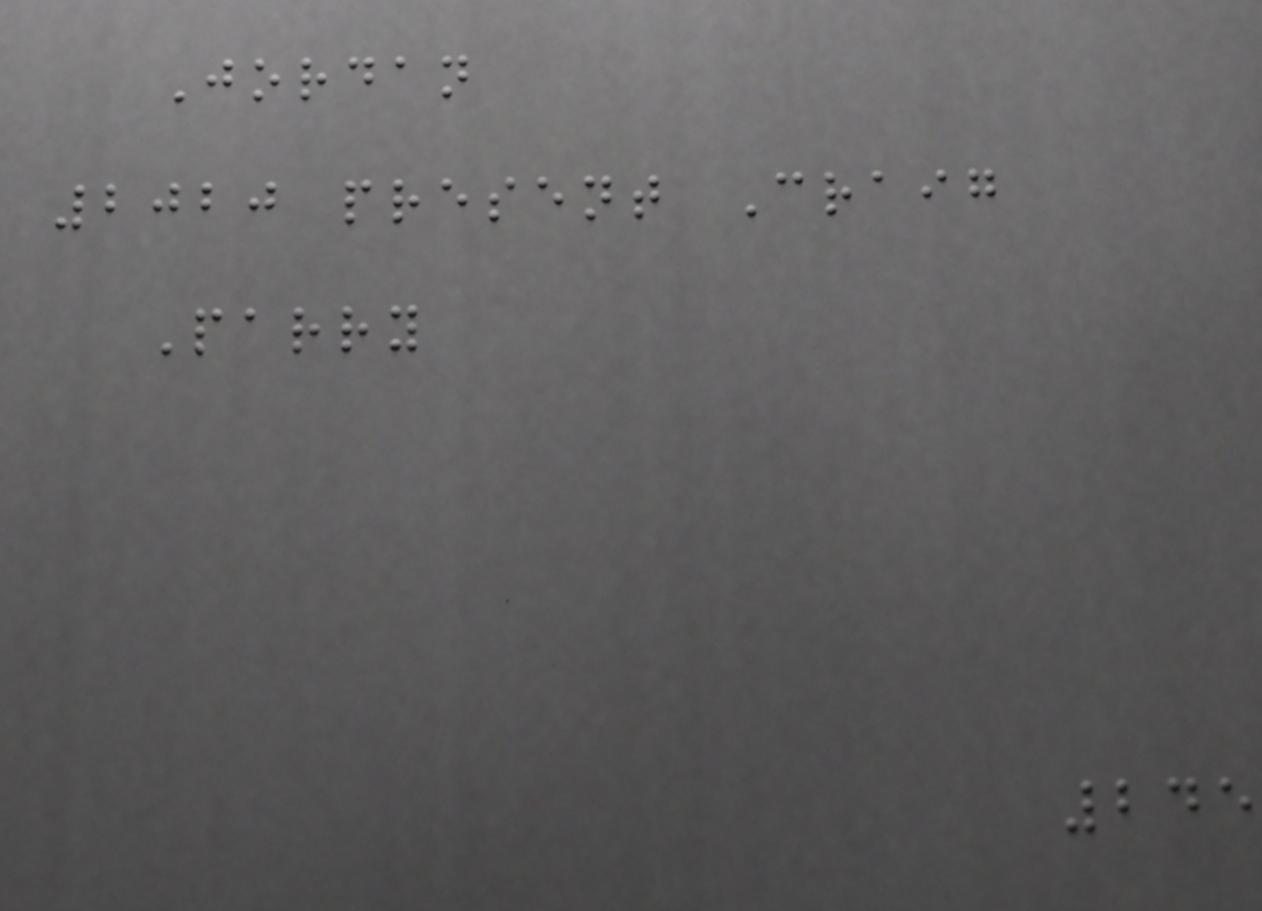Jordan
2020 present Craig
Parry
245
